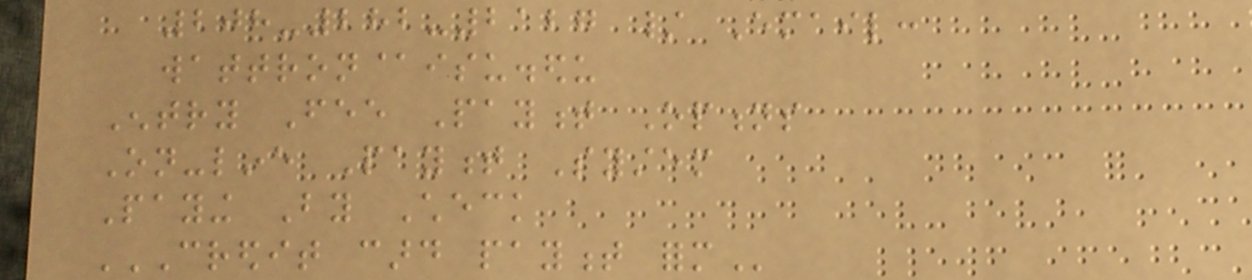208-282-2127 / Email:
wattron@isu.edu
Entry Fee Payment Options
On-line Payment System
Paying By Check
CREDIT CARD PAYMENT FORM
